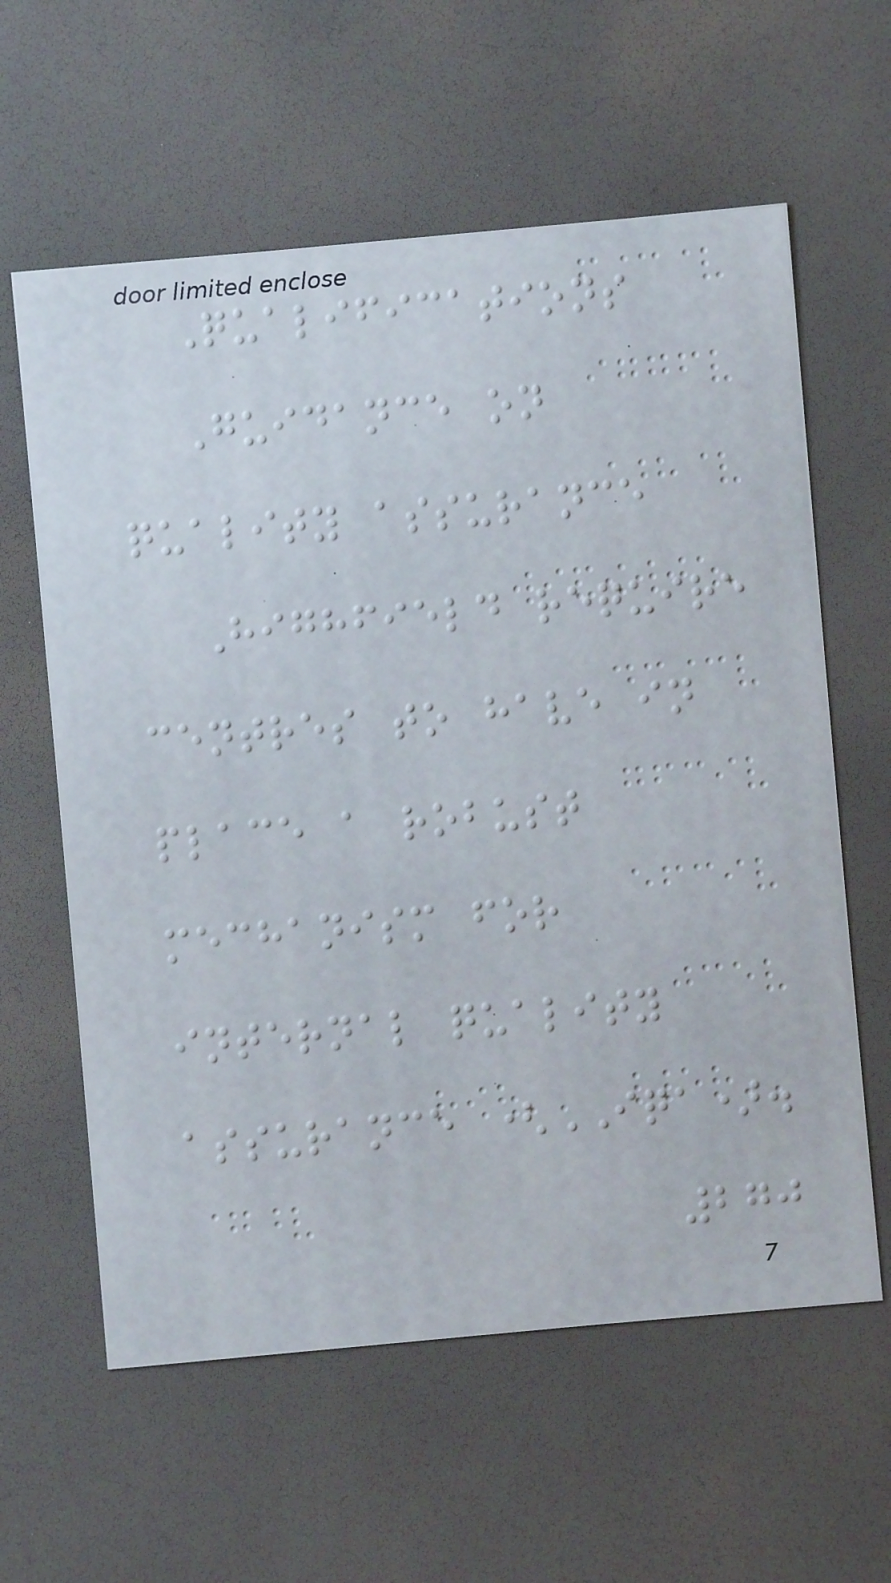Qualifications
Guidance on
quality assurance
Highfield require
centres to have in
place a robust
mechanism for
internal quality
assurance (IQA).
270
